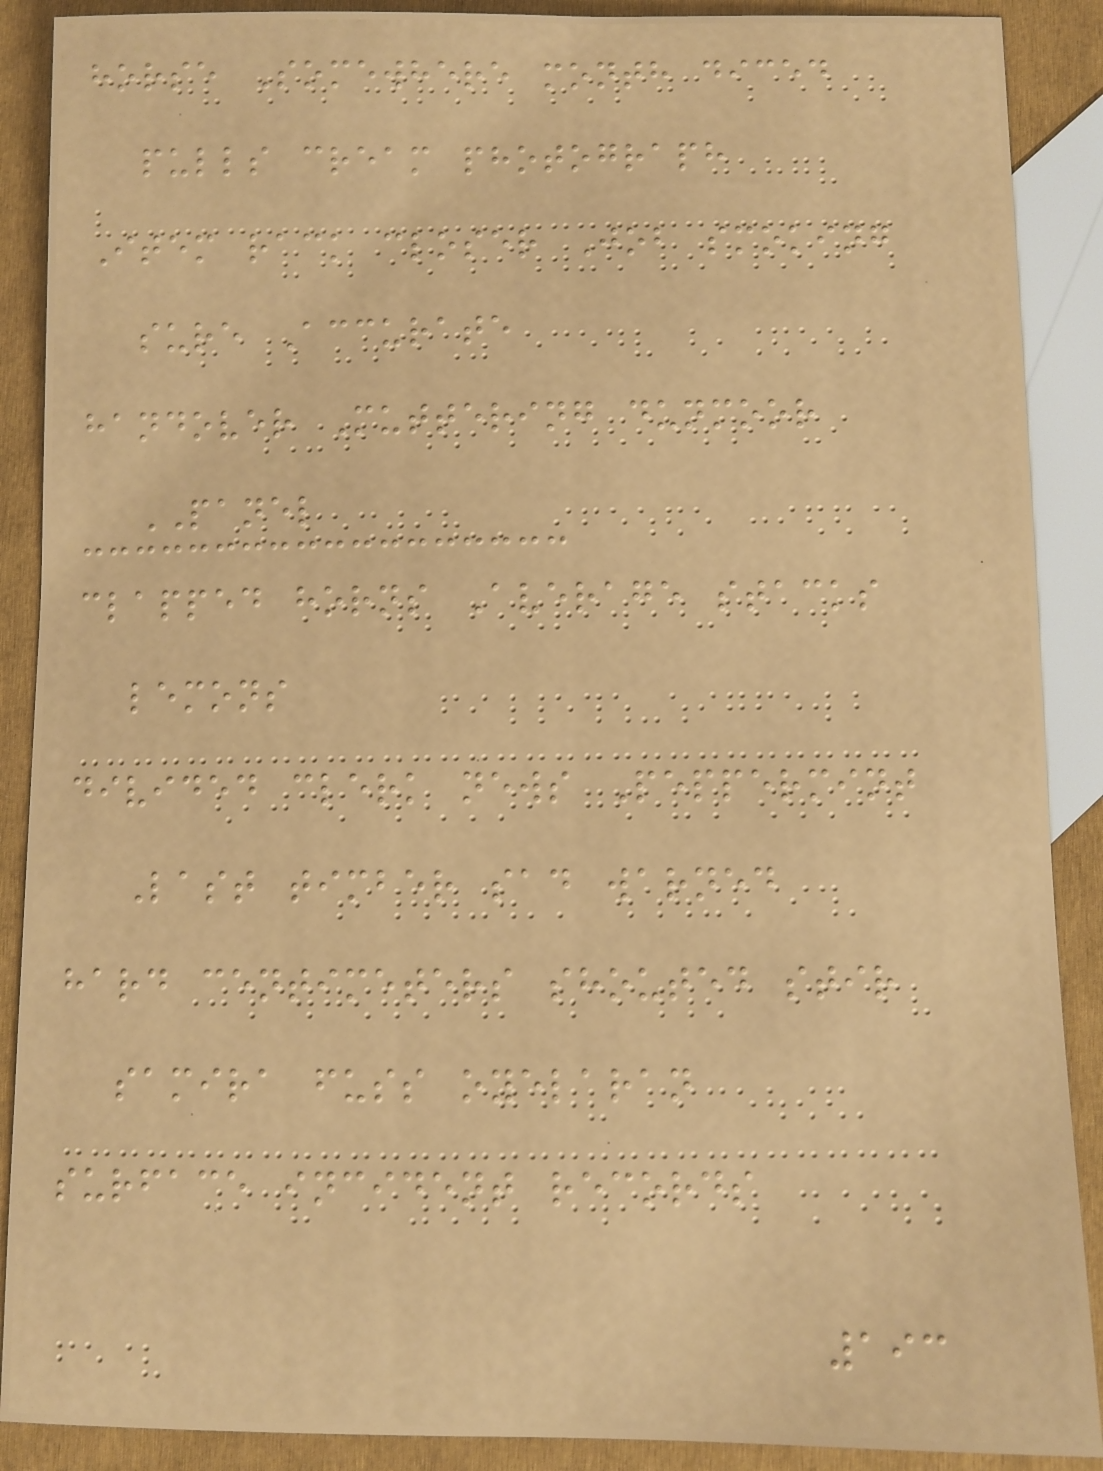horse Somewhere month diced
pulls cream photograph
Item rack closer Job smoking
sure Accurate
handover Muttering dunmoor
PANEL
clapped horns Average stacks
lemons
divided clerk news Peppermint
Last timber sad warned
hard centimeters shouted stir
samira fuss oyelaran
surface incident records
193
